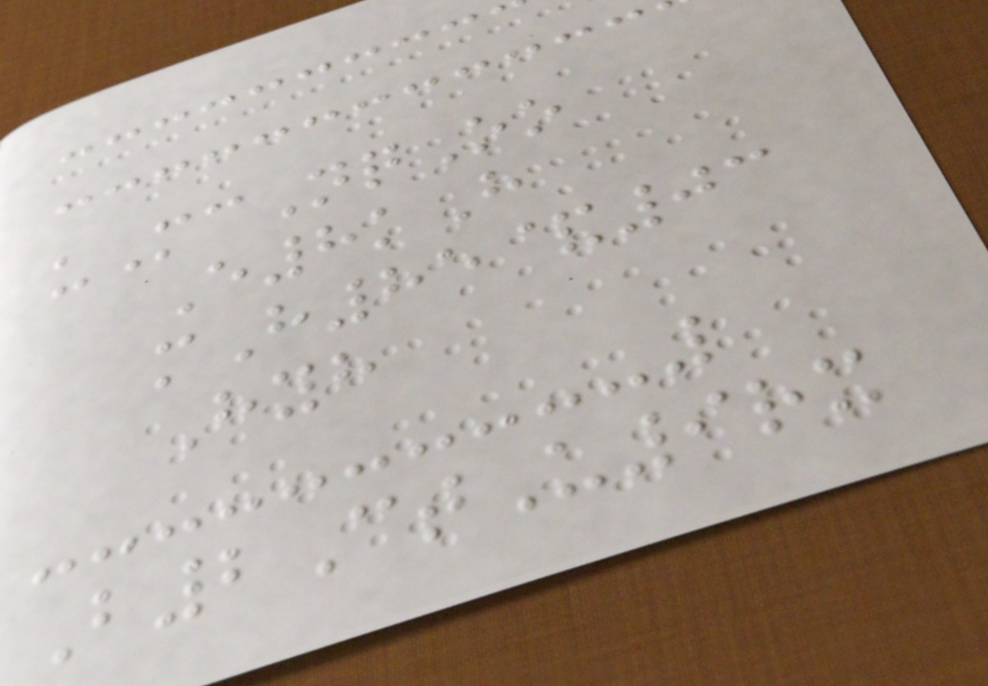uMcNqOo
E8kH
mH85&03
Hyh
B2CtU9rx
